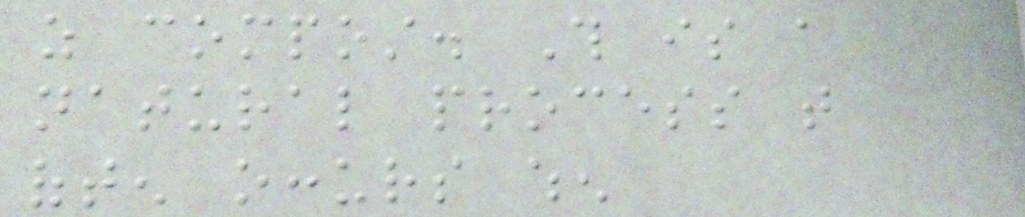as compost. This is a
natural process that
often occurs when
